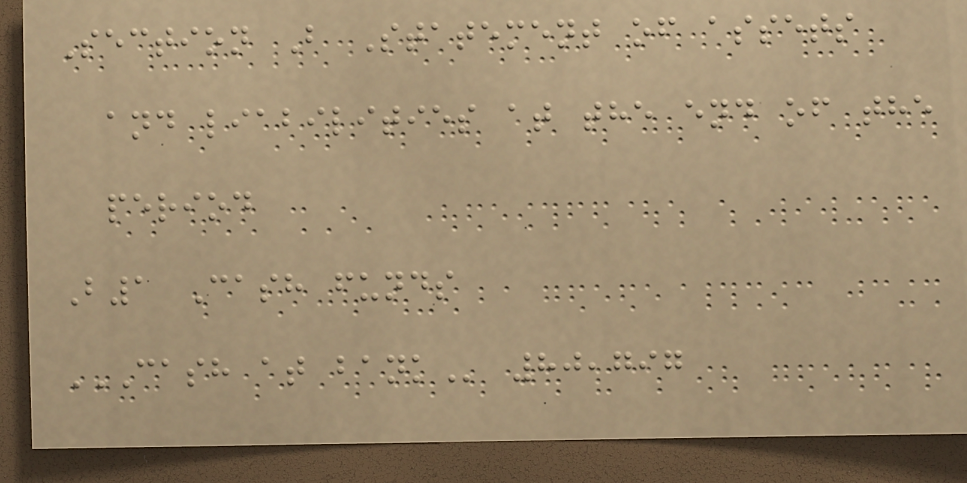Section B Statement of assets
and liabilities at the end of the
period
B1 Cash funds
CASH AT BANK 80,797
